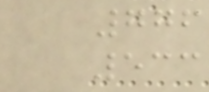776
533
